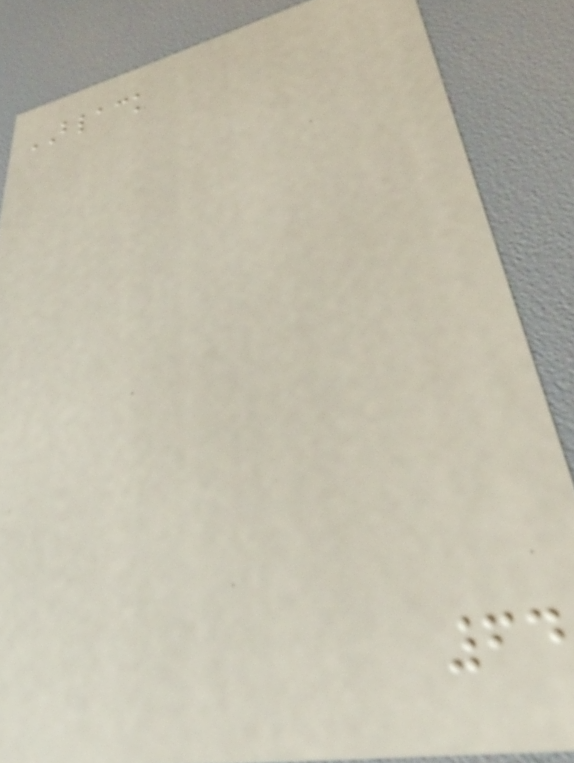BLACK
64
